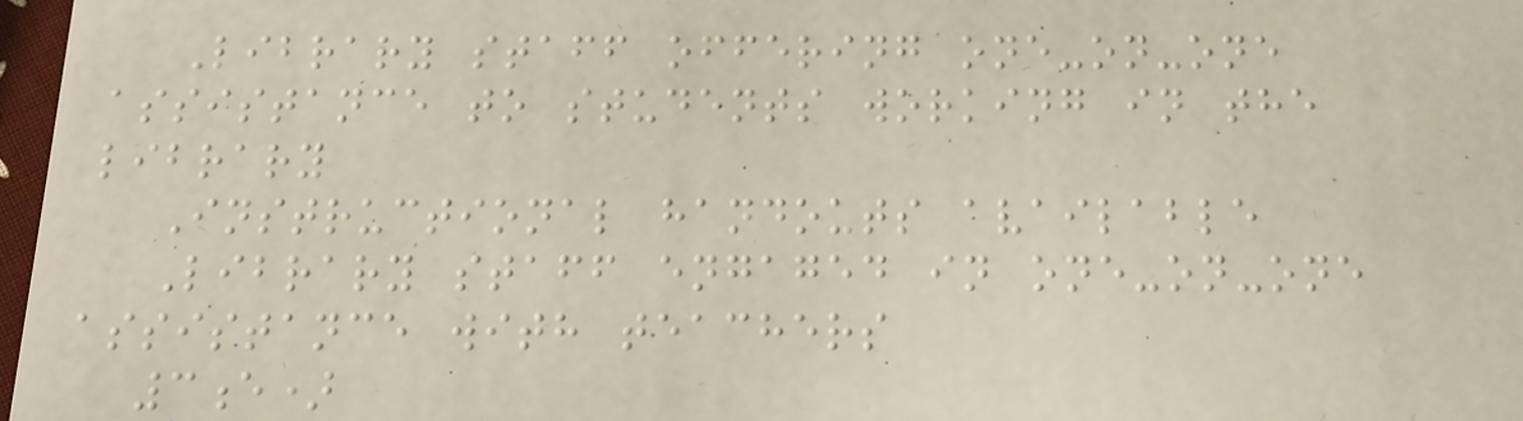Library staff offering one-on-one
assistance to students working in the
library
Instructional handouts available
Library staff engaged in one-on-one
assistance with teachers
3e)
